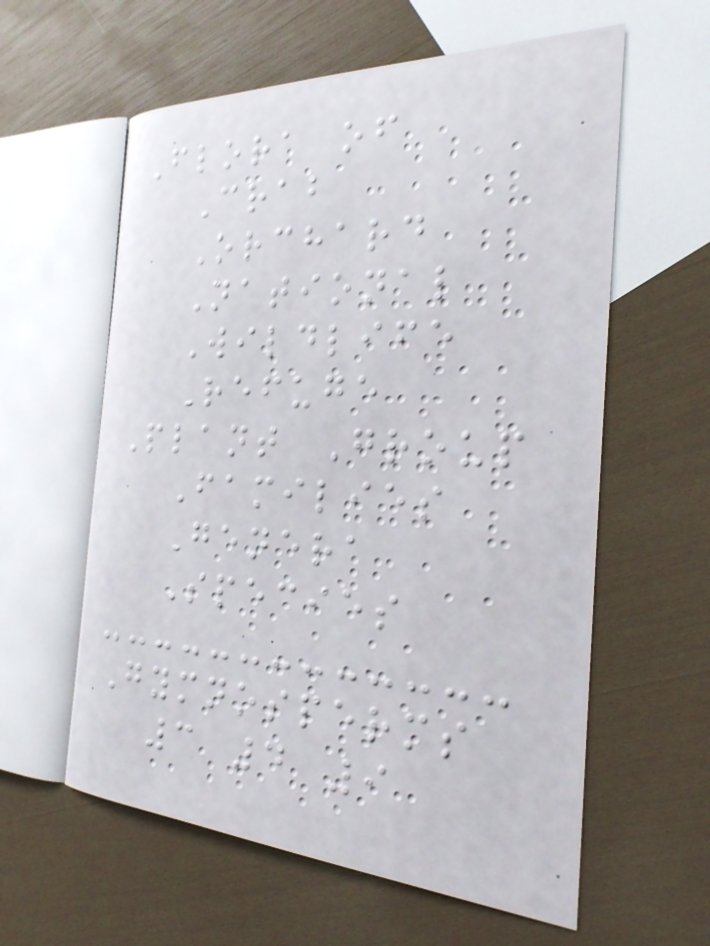Flora of
Crab
Orchard
National
Wildlife
Refuge
Plant Group
Families
Genera
Species
Gymnosperms
3 4 9
